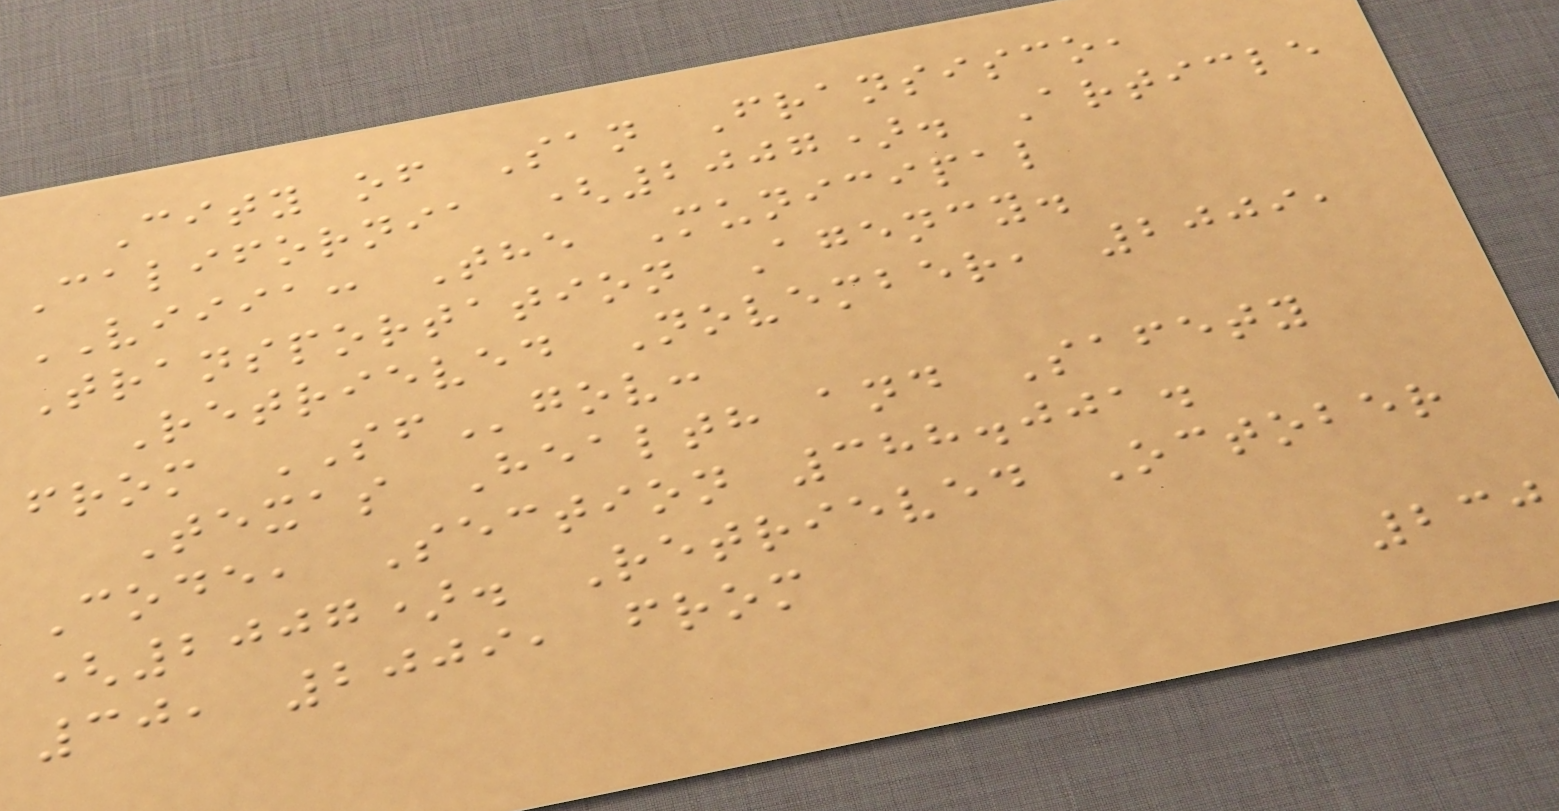City of San Fransisco,
California (2007). Article
VIIIA: The Municipal
Transportation Agency.
Retrieved November, 2009,
from SFgov:
Texas Health and Safety
Code, Section 388.001.
(2007). Retrieved October
30, 2009, from
230
